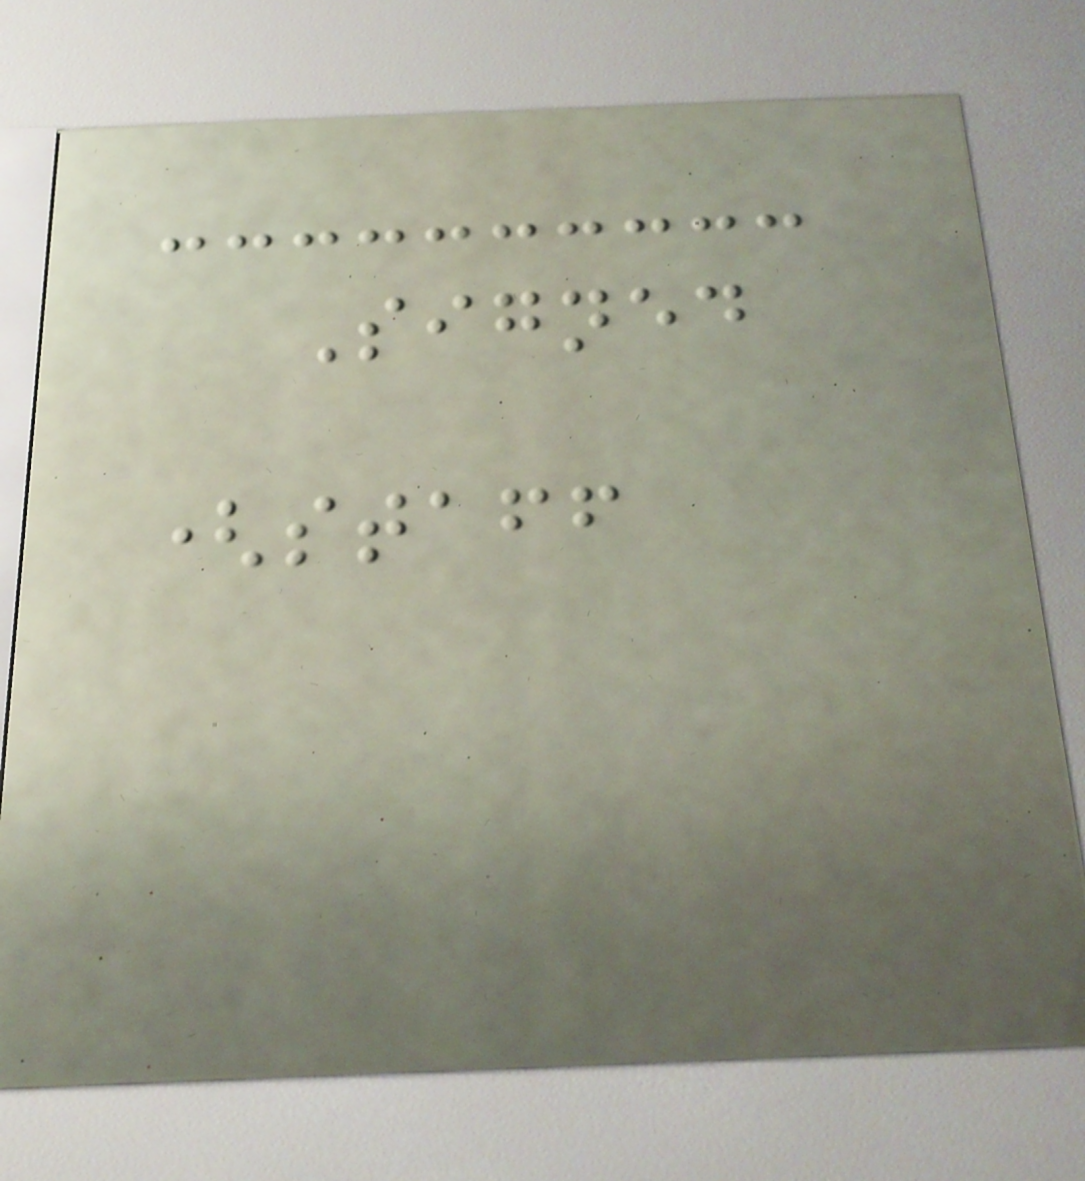Signed
(staff
